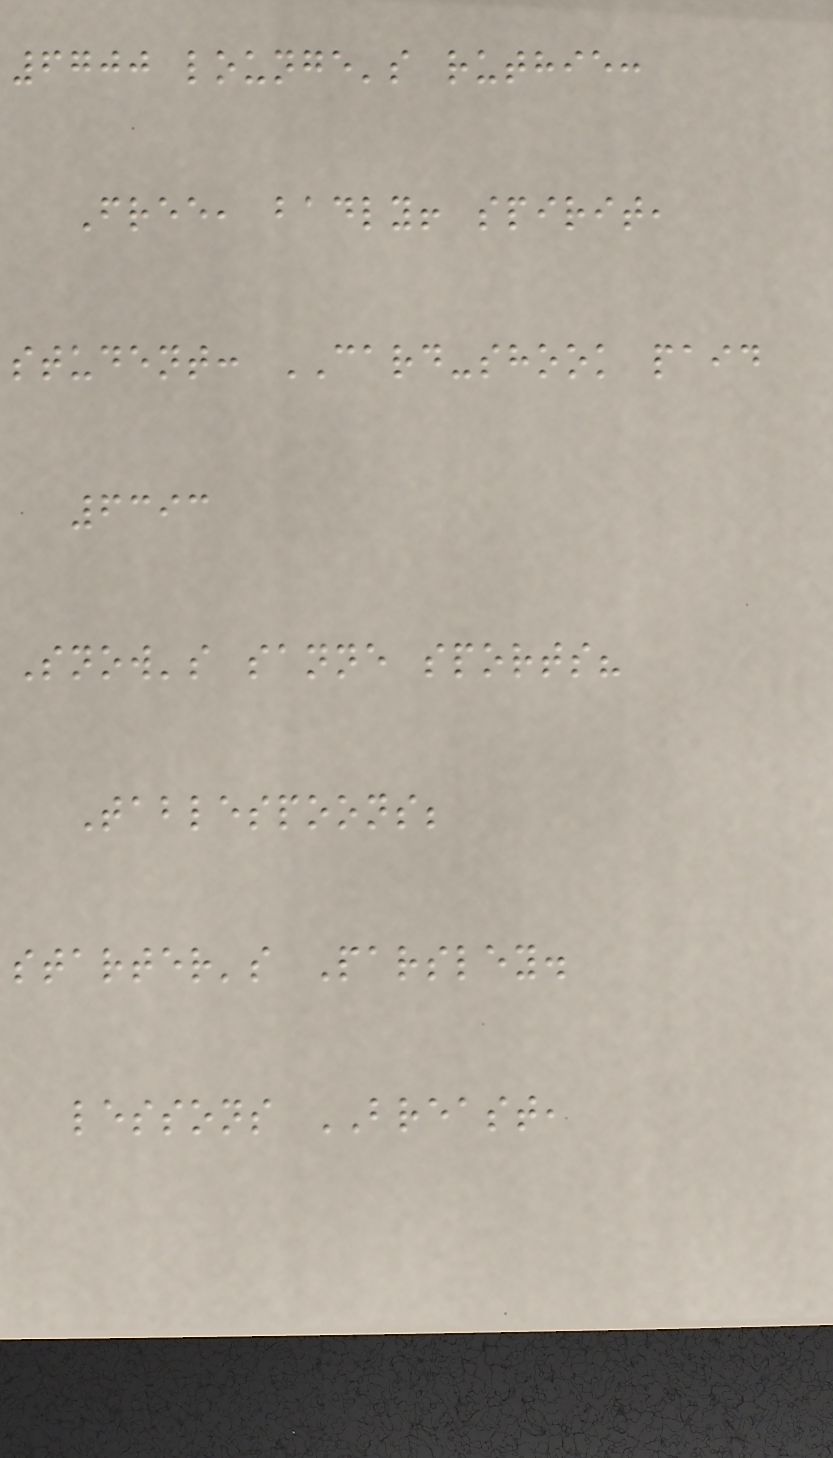6700 lounge's ruthie:
Free, badly! spirit,
student: CARD-shook paid
6393
Snow's sanne sports?
Tablespoons;
starter's Parsley.
lessons BREAST,
